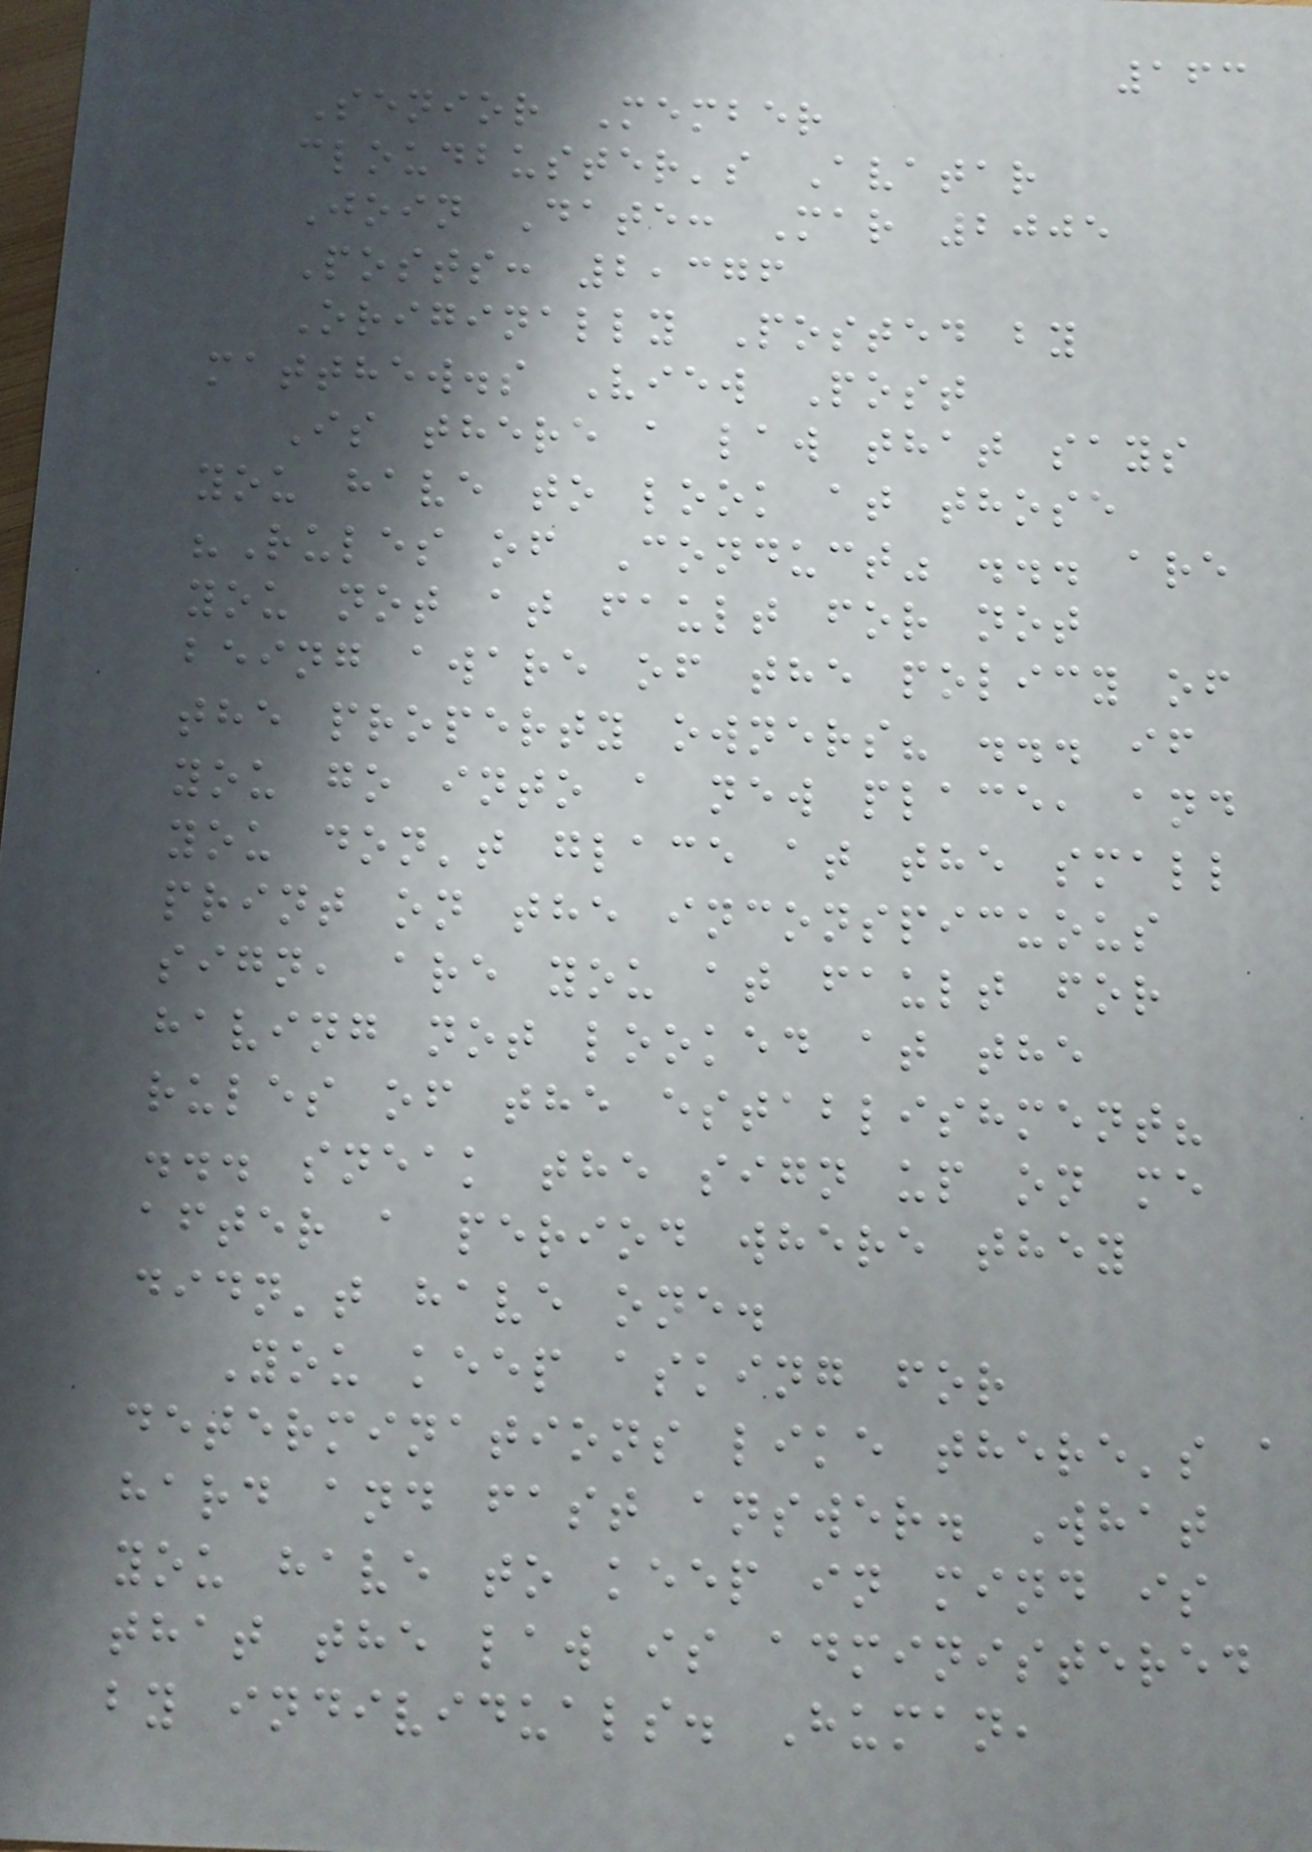163
Senior Member
cloudbuster's Avatar
Join Date: Mar 2005
Posts: 2,376
Originally Posted by
matthew.s View Post
Is there a law that says
you have to look at those
"Rules of Conduct" ... are
you not at fault for not
being aware of the policy of
the property owners? ... if
you go into a new place, and
you don't glace at the small
print on the inconspicuous
sign, are you at fault for
having not looked at the
rules of the establishment?
... sneak the sign up on me
after a period where they
didn't have one.
You keep asking for
determinations like there's a
hard and fast answer. What
you have to keep in mind is
that the law is administered
by individuals. Human,
